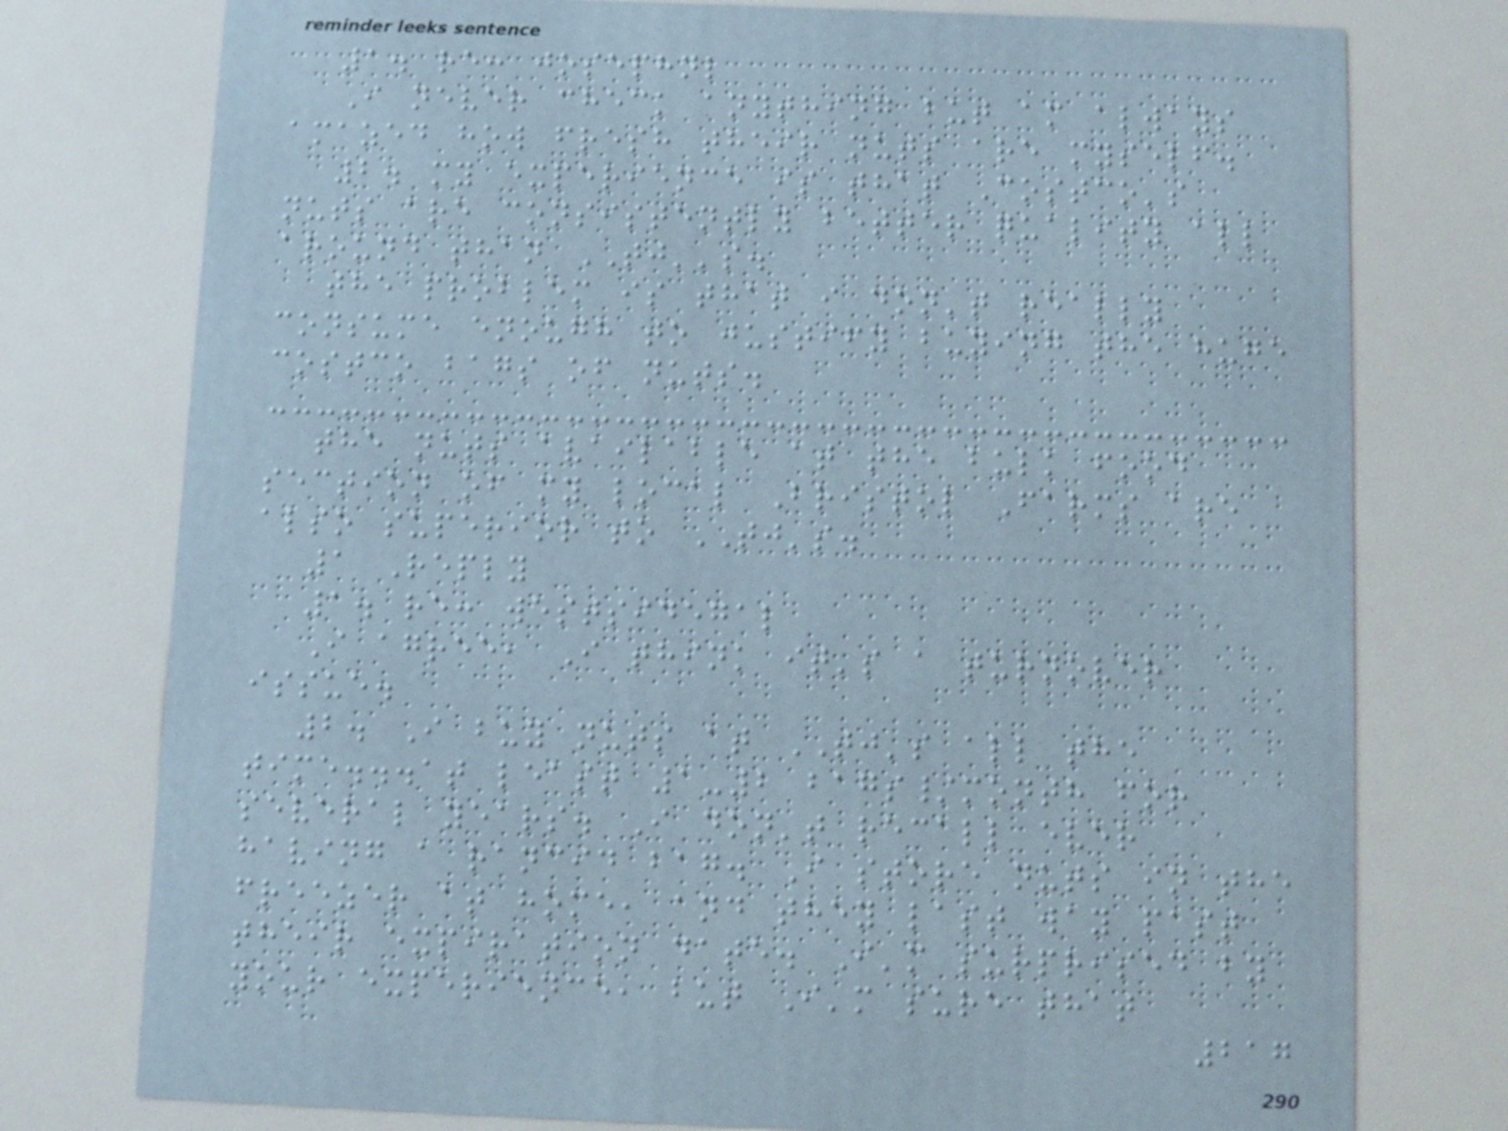1. re: josephnl
I never check anything but am always
amazed how fresh their nuts are myself.
2. my experience is that Costco's
nuts are consistently better quality all
around than TJ''s.
the problem is that i don't really
consume enough to justify buying the huge
costco bags of nuts.
the nuts available at the bulk food
section of my local Bristol Farms are
also superior to TJ's.
1 Reply
1. re: westsidegal
I agree, I think it's a turnover
issue.
2. I buy nuts at TJ's all the
time...at least 1-2 bags/month for
several years. I don't recall ever
having a rancid bag. I store nuts in the
freezer at home, and they last way past
their expiration date. I'm surprised by
your experience, but I'm sure that
217
